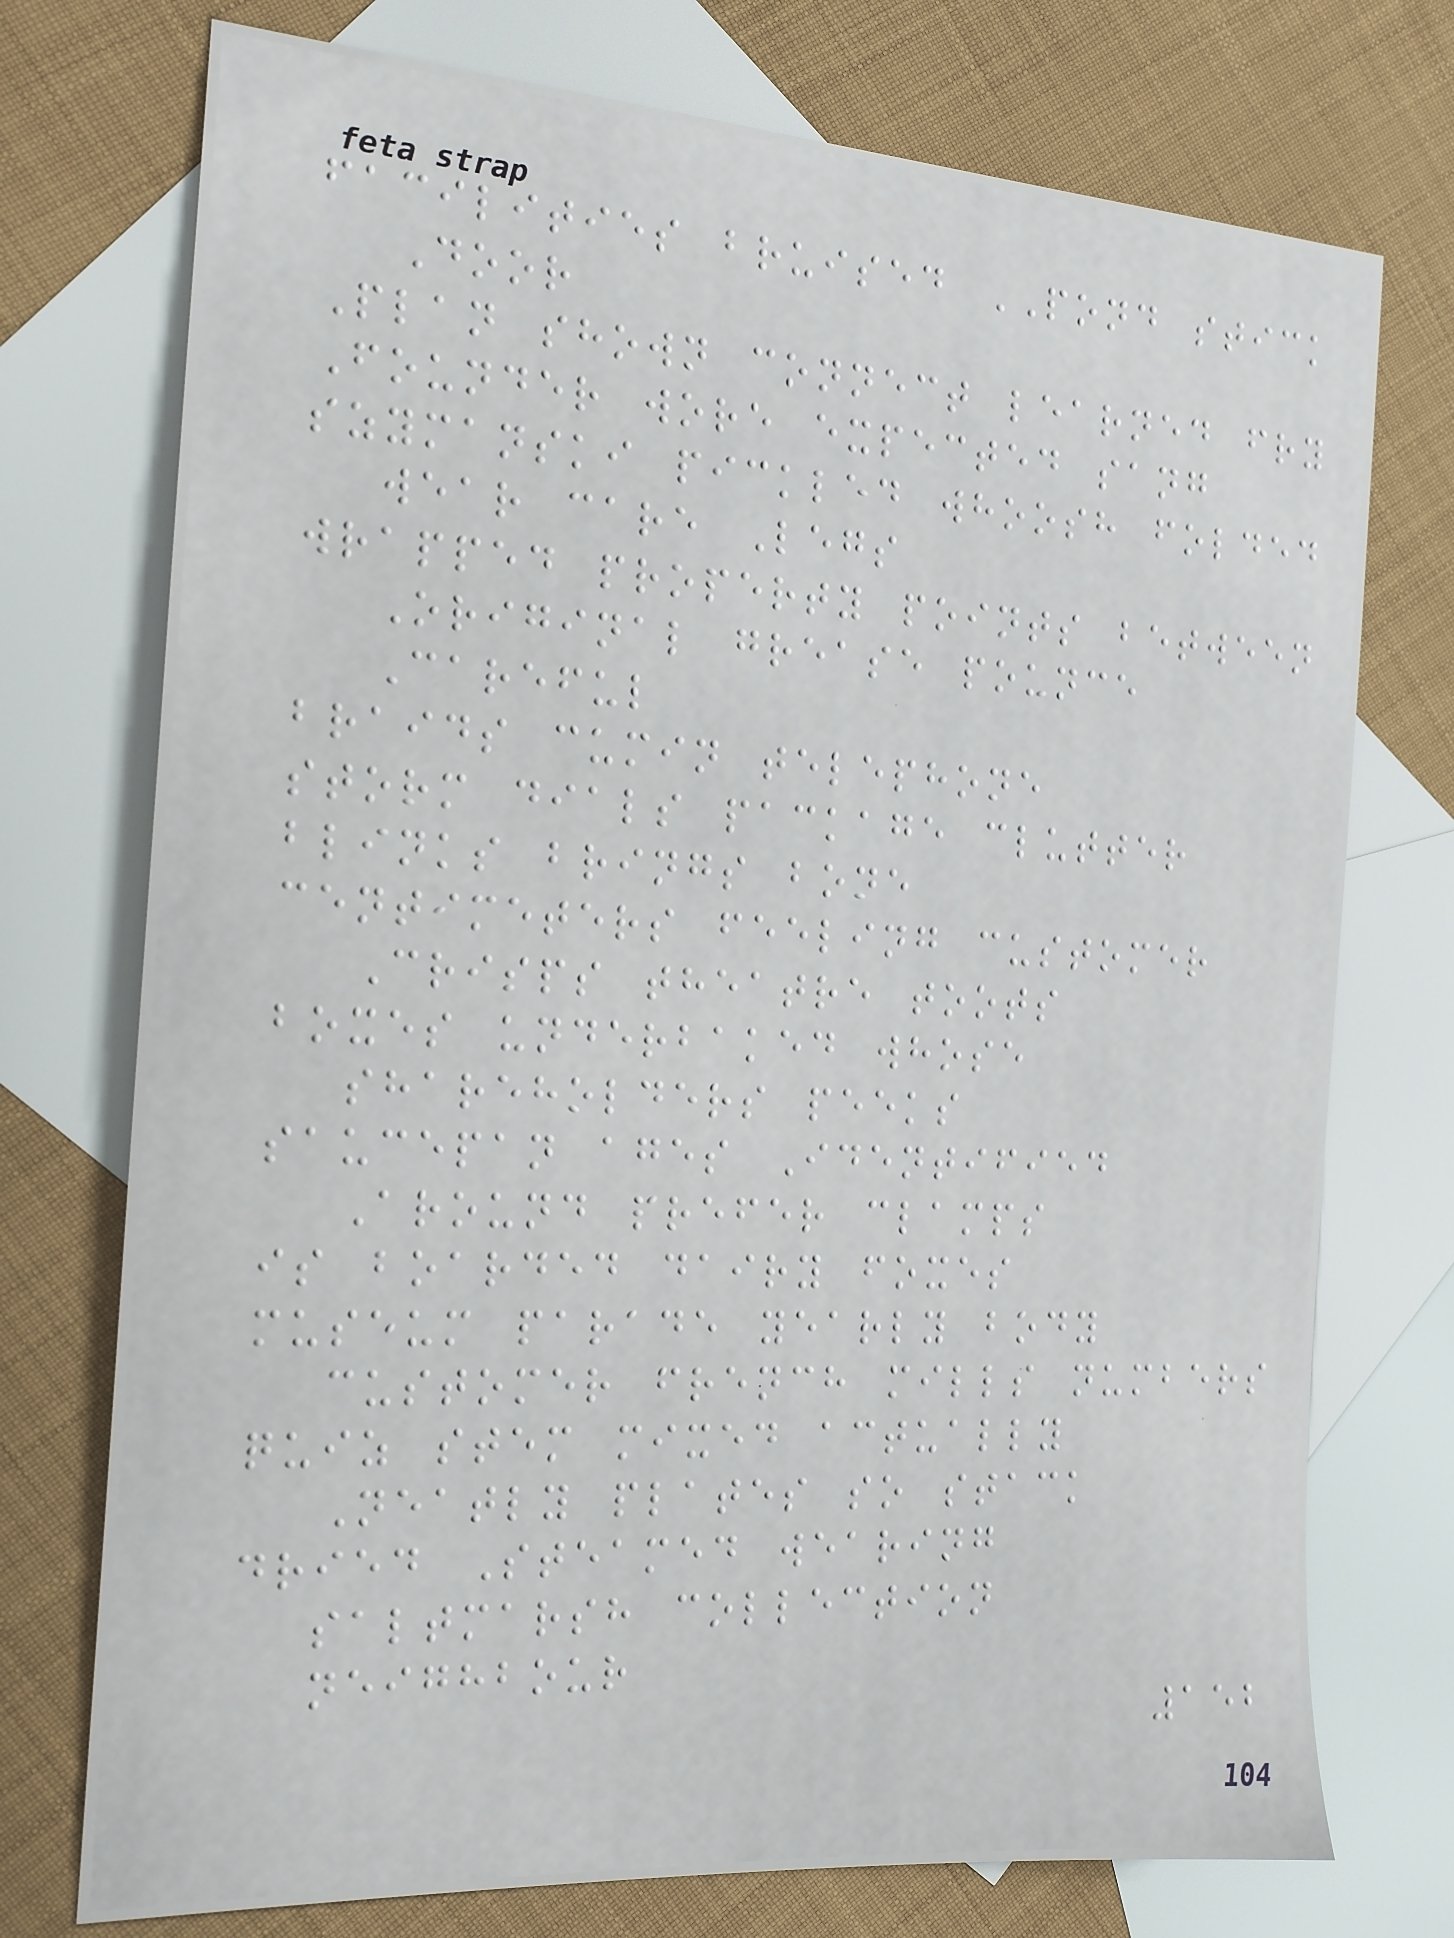facilities bruised POND stick
Door
Plan shown connect learned fry
Founder wore expected sang
szymanski pickled whoosh folded
wear care Legs
wrapped property points between
Original grease pounce
Careful
braids cumin telephone
storm dials package clutter
blinks brings bone
centimeters feeling customer
Crisps theatre toots
boxes underbaked whose
shareholders peeks
saucepan ages Identified
Around prefer clamps
is boarded dairy foxes
museum parade yearly body
customer french mills numbers
quiz stem mixed actually
Neatly plates so stack
dried Steamed wearing
saltmarsh collection
neighbour
152
